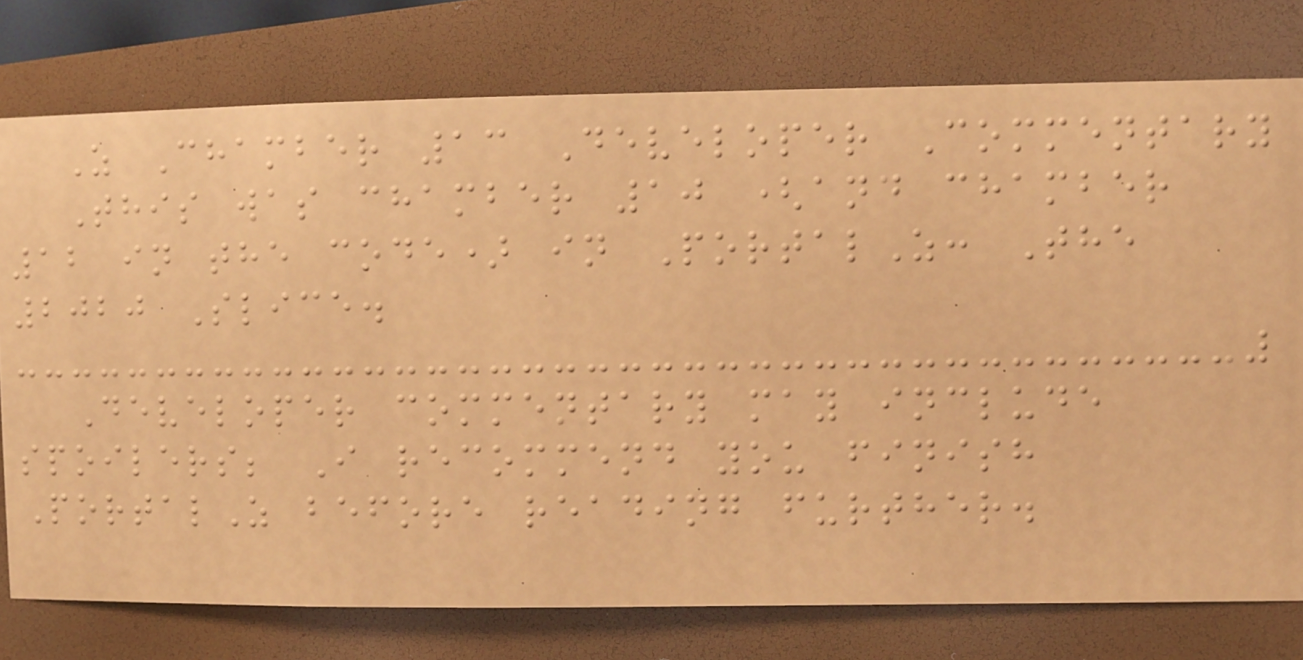Z Chamber 13 Developer Commentary
This was chamber 10 (and chamber
12 in the code) in PortalZ: The
2020 Slice.
Developer commentary may include
spoilers; I recommend you finish
PortalZ before reading further.
